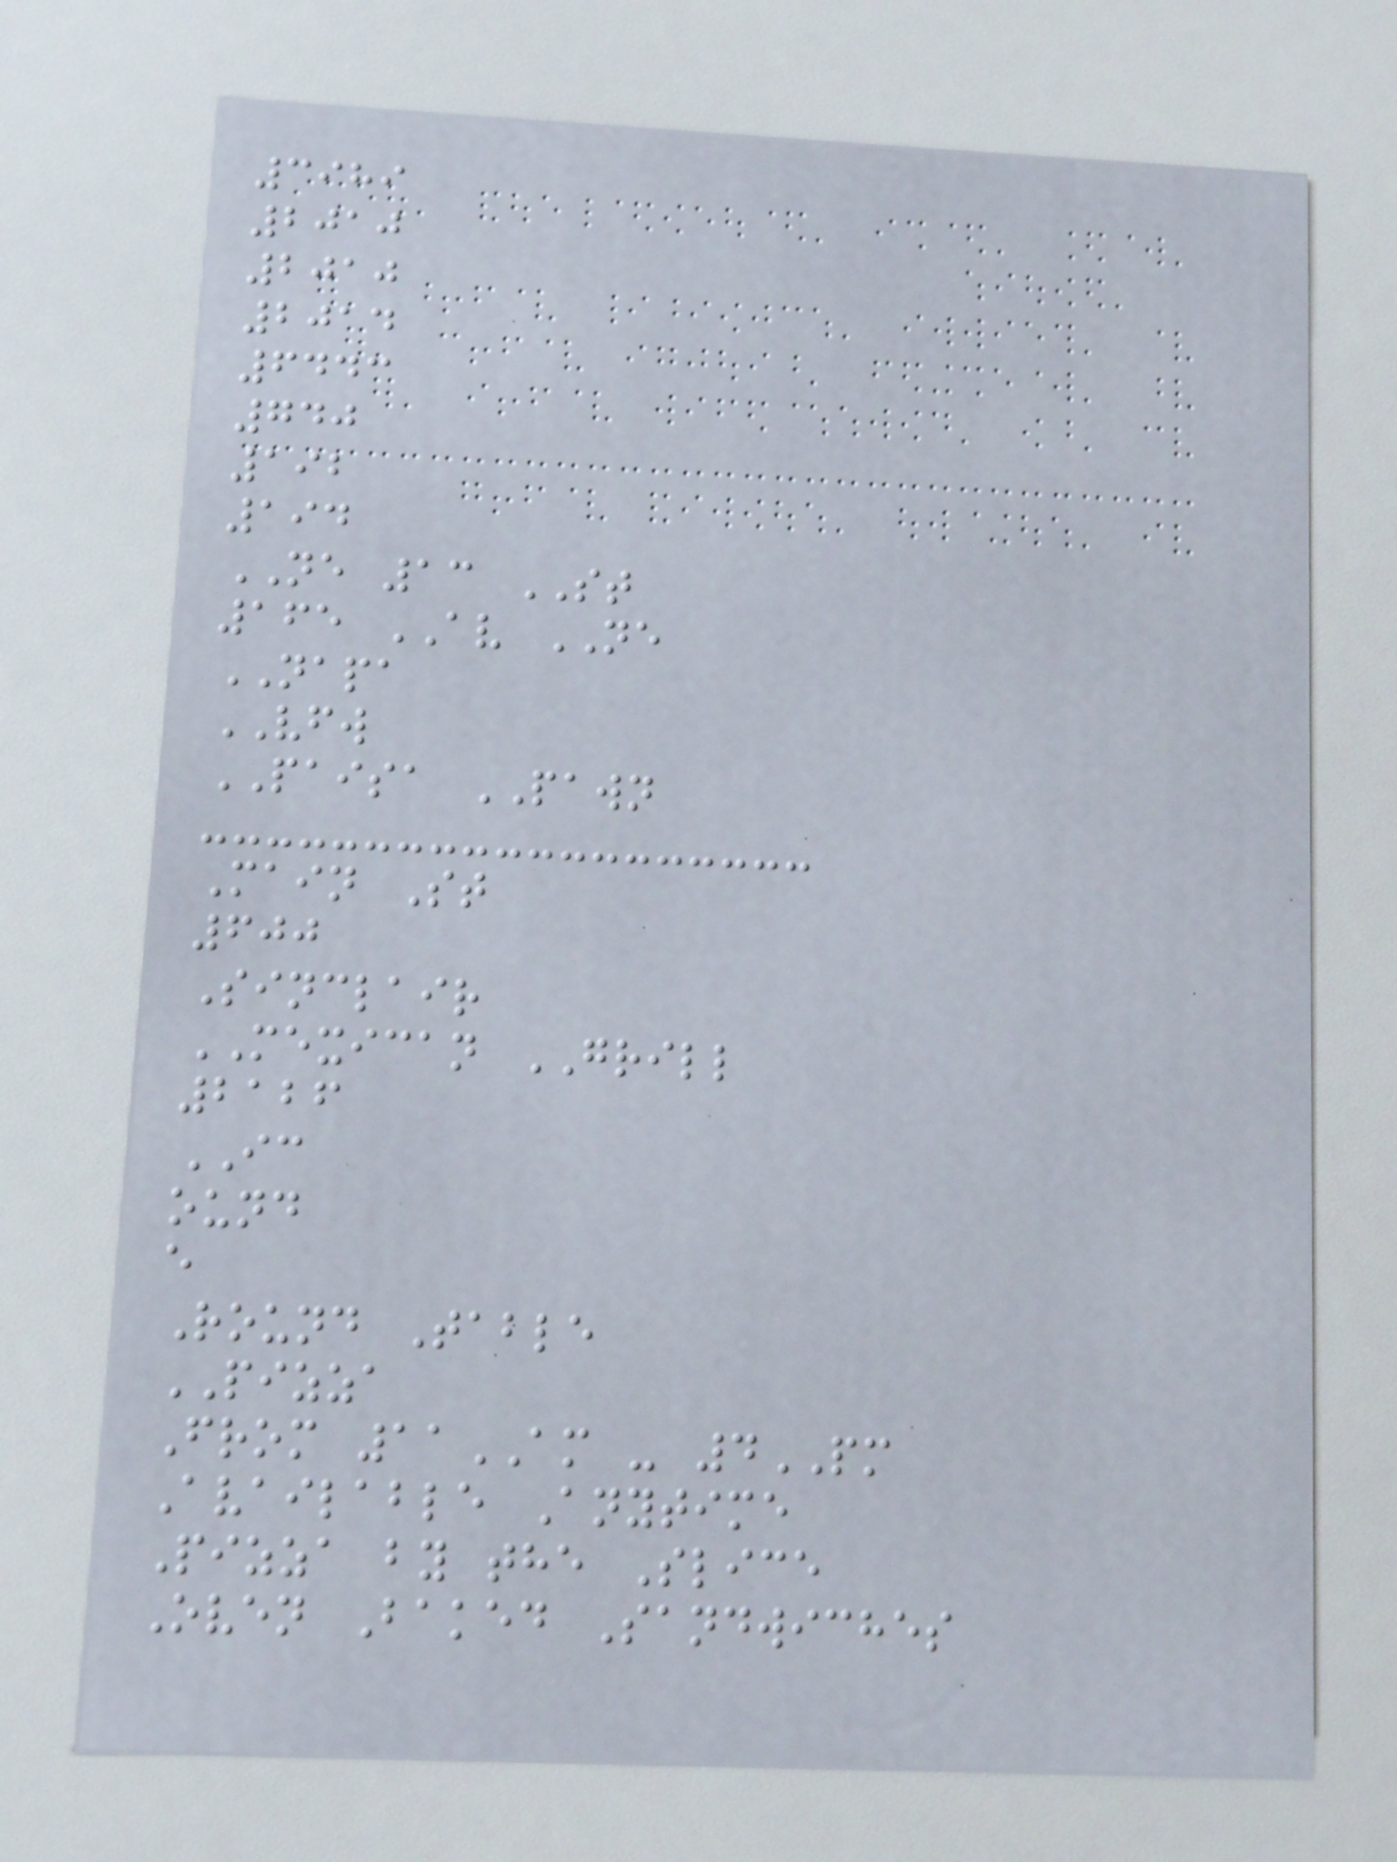3989
2010
2010
2014
6443
740
192
194
NE 13 ST
165 AV NE
NAPA
VFW
PAISA PAWN
Main St
600
Sinclair
MEXICAN GRILL
2126
IC
ound
e
Round Table
PIZZA
From 11AM - 4PM
Available Anytime
Pizza by the Slice
Oven Baked Sandwiches
